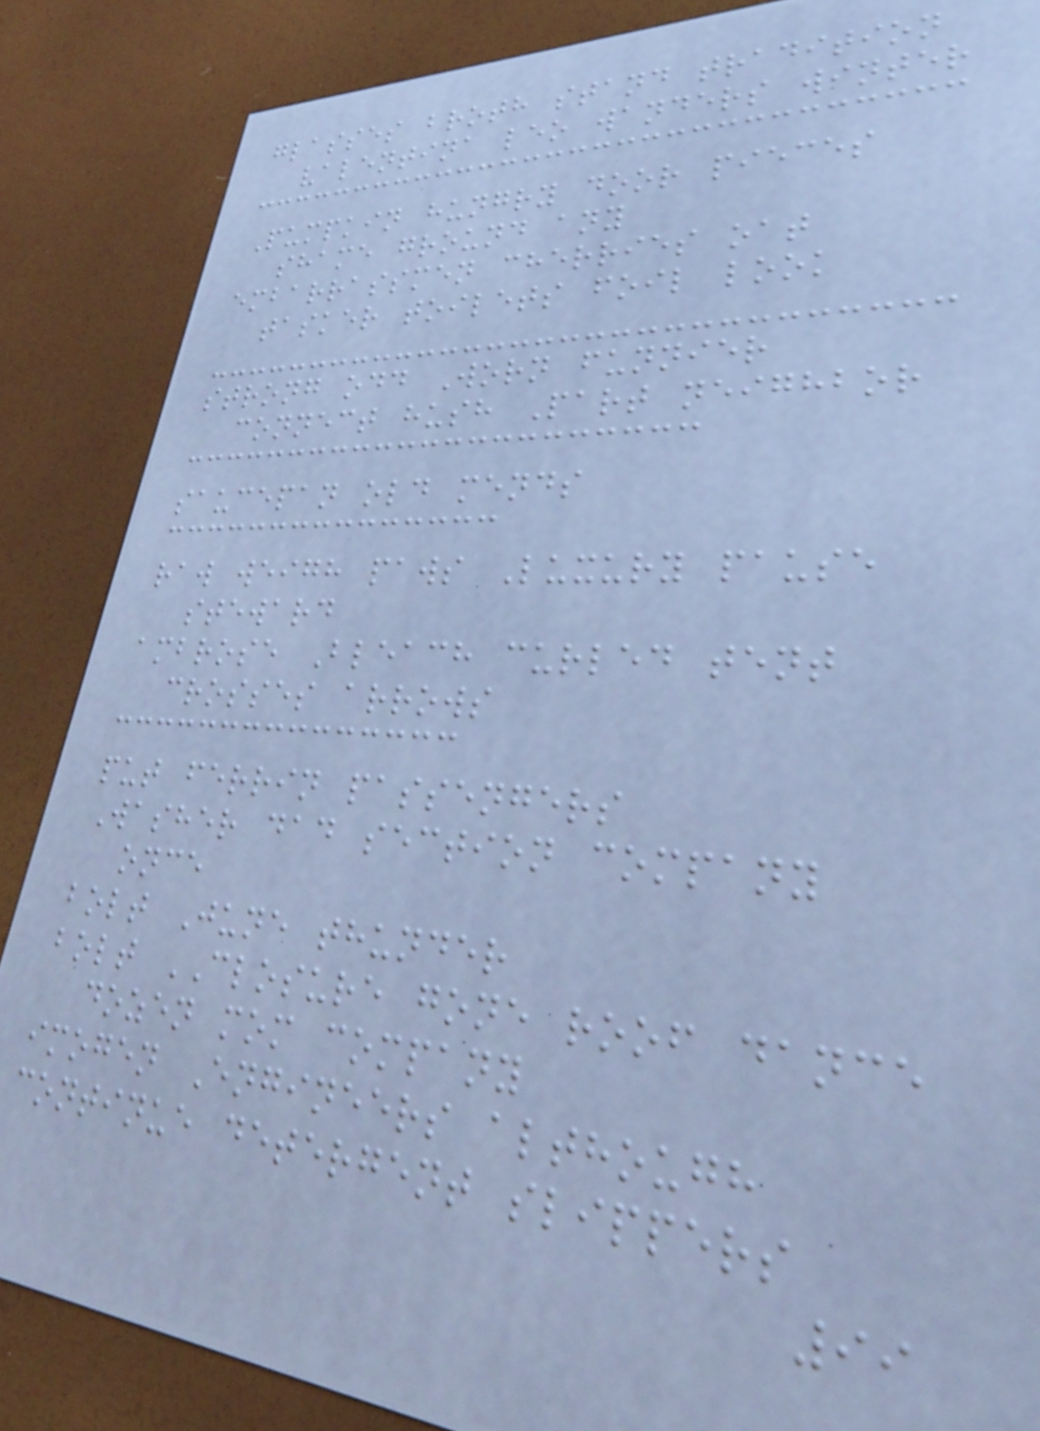glasses broth stand tradition
valentina leo wanders winter
Pumpkin hungry door pieces
shame ground any
embarrassmen cherries oat
tasker toilets foil look
strong odd Worn funnier
connect hush Part neighbor
saucepan old mends
raw weigh paws Luxury pause
steward
ambrose Bleach curled tent
crosses arrows
put ferrin passengers
Washer dad section company
once
bolt June thunder
bolt CLOSURE gone roof dance
dozen mom company
imogen Engineers although
continue detergent slippers
99
